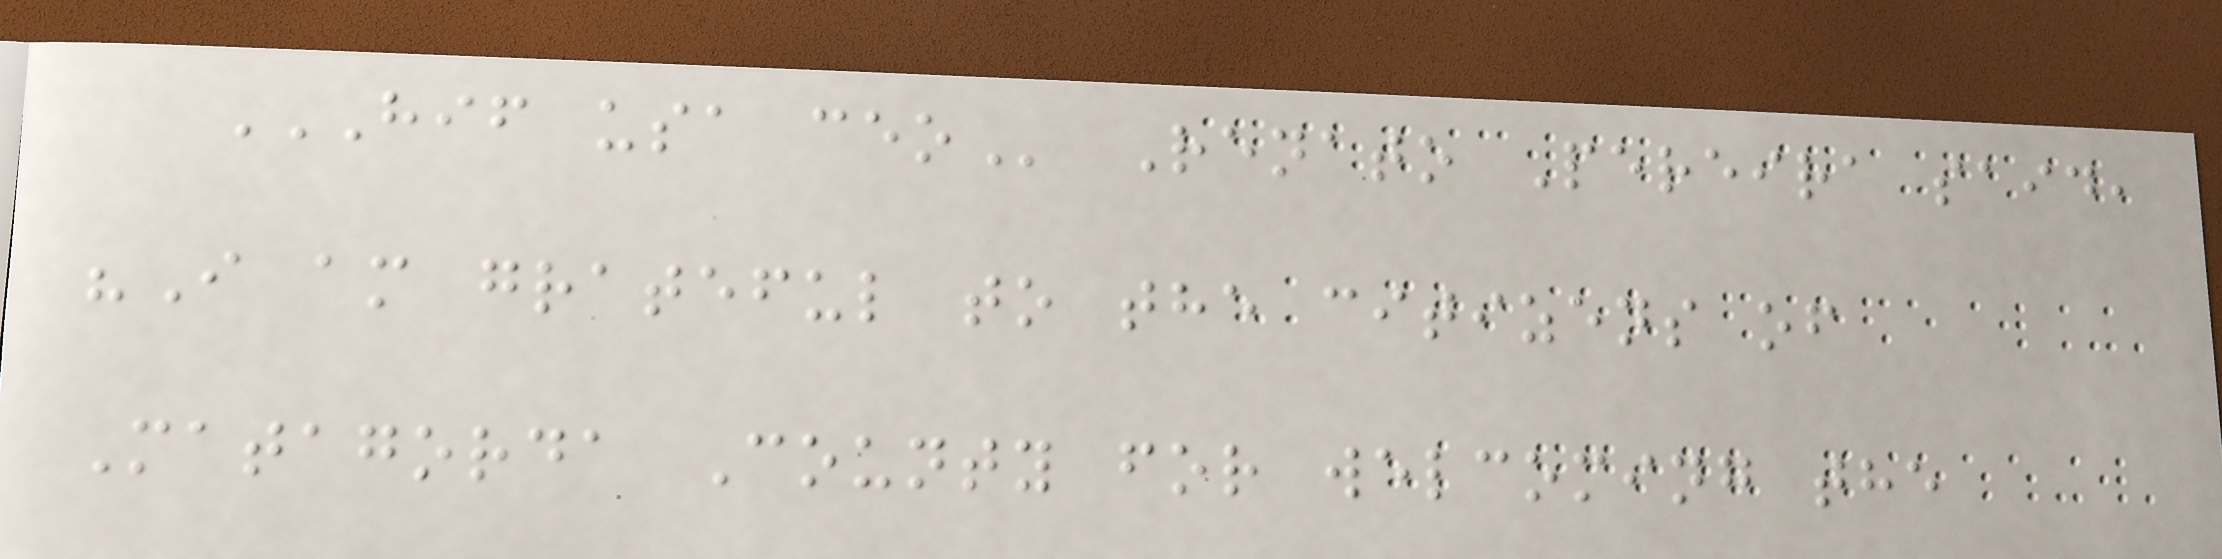HIF USA CEO Renato Pereira said,
"I am grateful to the citizens of
Matagorda County for welcoming the
